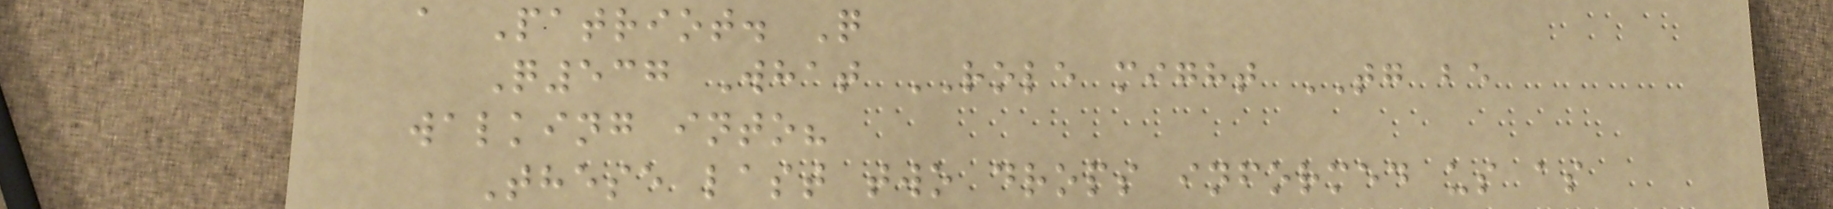a Patriot. Q
Q537 What ROLE might TG be
walking into?
These last two drops informed us as
